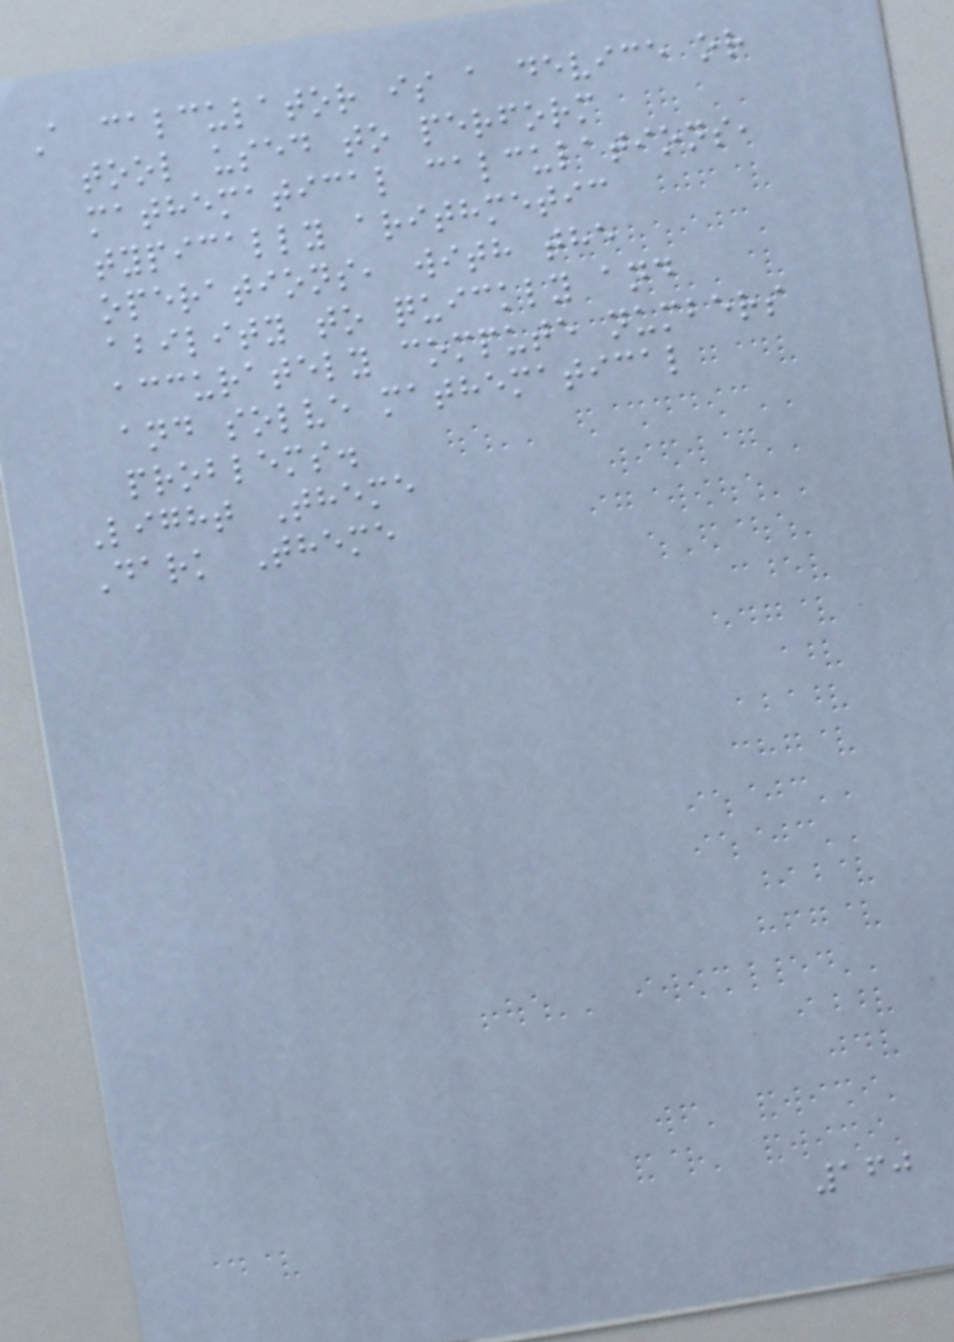A calculator is a device or
tool used to perform
mathematical calculations,
typically arithmetic
operations, with the
ability to quickly and
accurately compute numbers
and solve mathematical
problems.
Light Theme
Dark Theme
160
